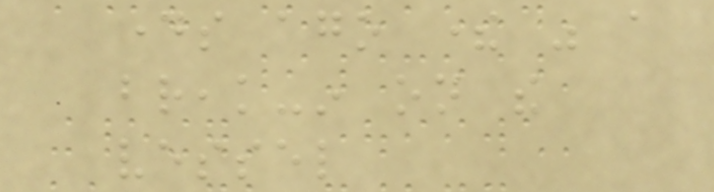days ago there was a
break-in on the
vessel
